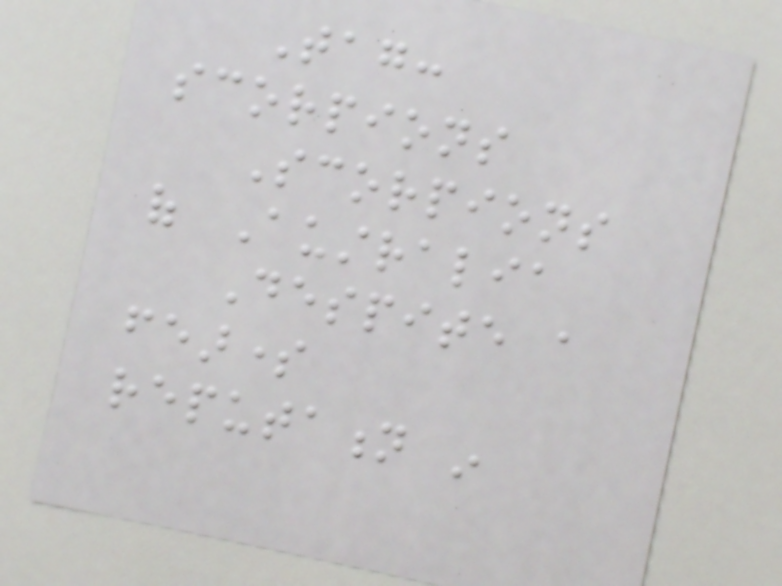Tag:
scorpions
Scorpions
of Australia
Despite a
fearsome
reputation in
